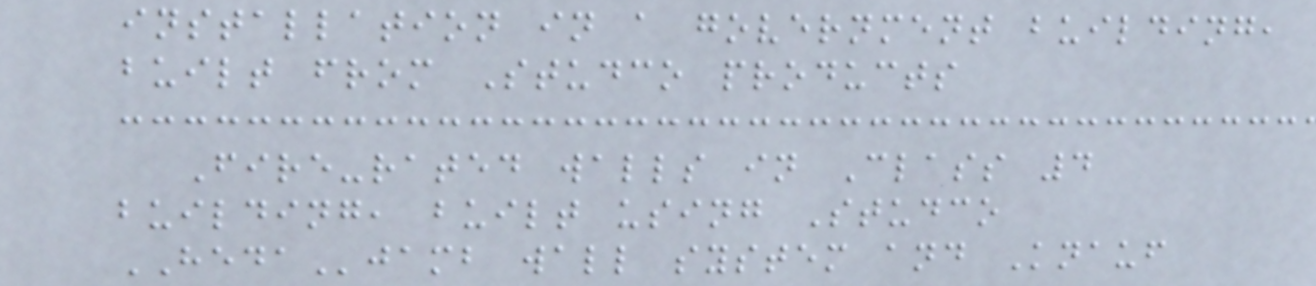installation in a government building,
built from Studco products
Fire-rated walls in Class 4
building, built using Studco
HEDAjamb wall system and Knauf
